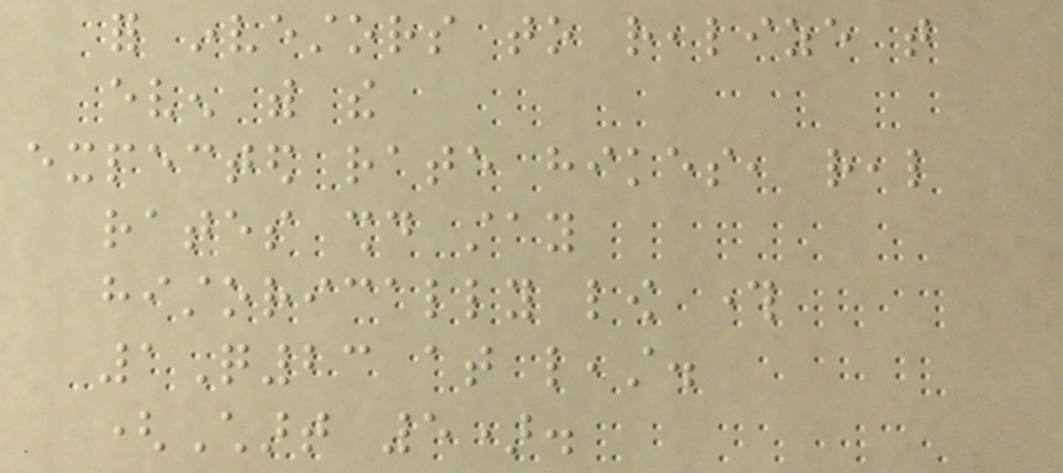for investors to realize that
even with the
expected rate hikes, real
rates should stay
historically low through
1Q23 at least.
(Chart 5).
